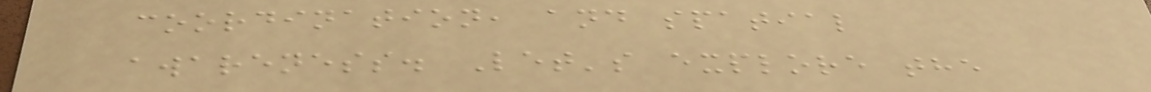coordination, and spatial
awareness. Let's explore the
